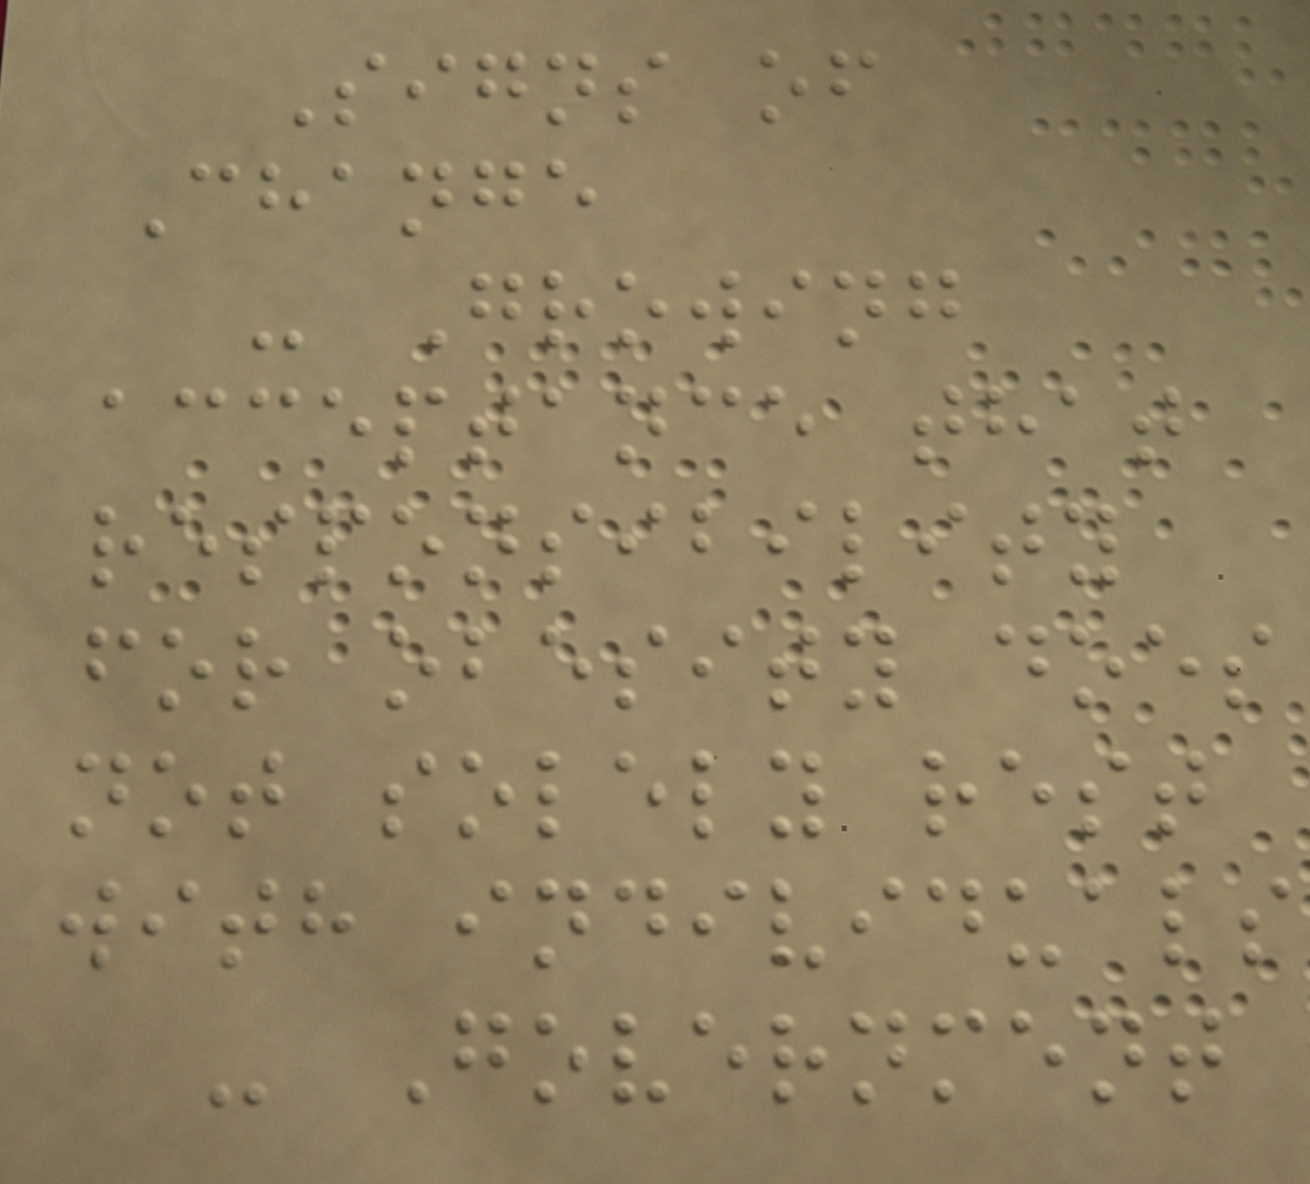Signs of
Change
- Growing
acceptance that
responsibility
for obesity does
not solely rest
with individuals
- Government
